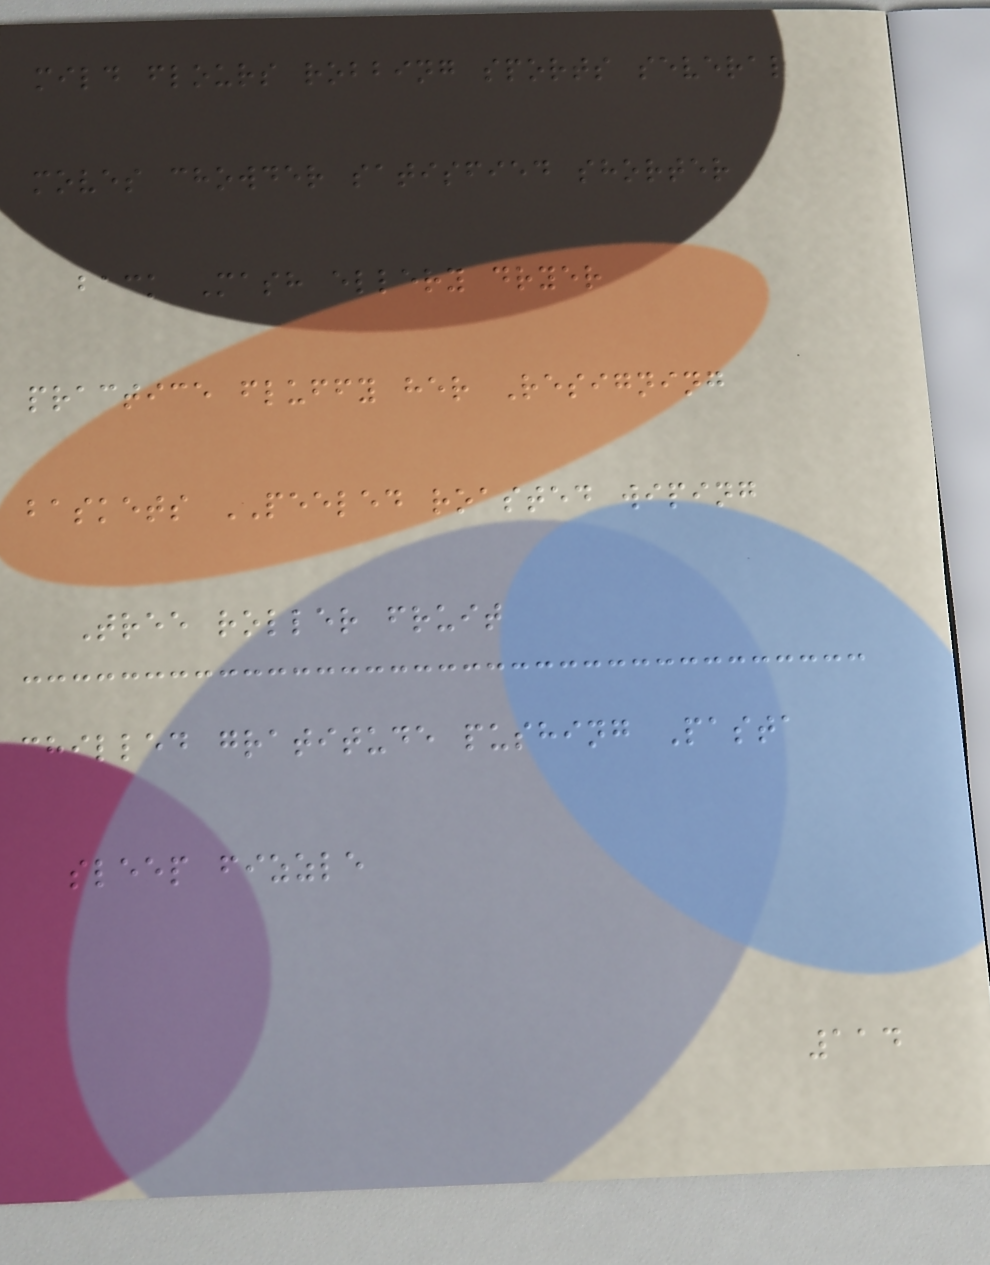mild flours robbing sports several
moves chowder satisfied shorter
back Mash ellery dryer
practice fluffy her Resigning
baskets PEELED roasted wiping
Tree roller fruit
chilled gratitude pushing Pasta
sleep fizzle
114
